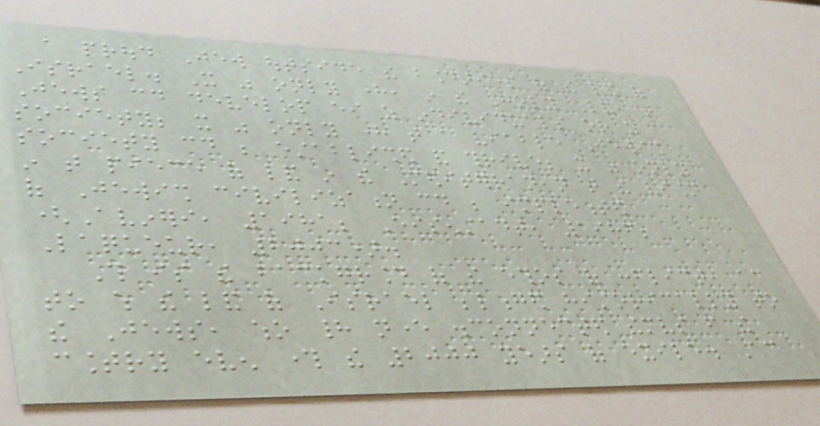a proud Jew outside the boundaries of the land of
Israel. It was only here, in the Holy Land, that
Jews could develop either as individuals or as a
society; it was only here that a viable Jewish
society could be established and thrive; it was only
in that piece of land in the Mediterranean that the vision
of Jewish civilization could be implemented
(Avineri, 1981; Eisenstadt, 1986;
Laqueur, 2003).
This is the background of the ethos of conflict, according
to which the land of Israel belonged historically to
the Jews, who had never disconnected themselves from the
country even through the 2000 years of exile. According
